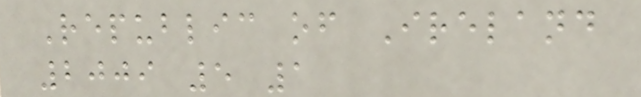Republic of Ireland
2009 5 1
